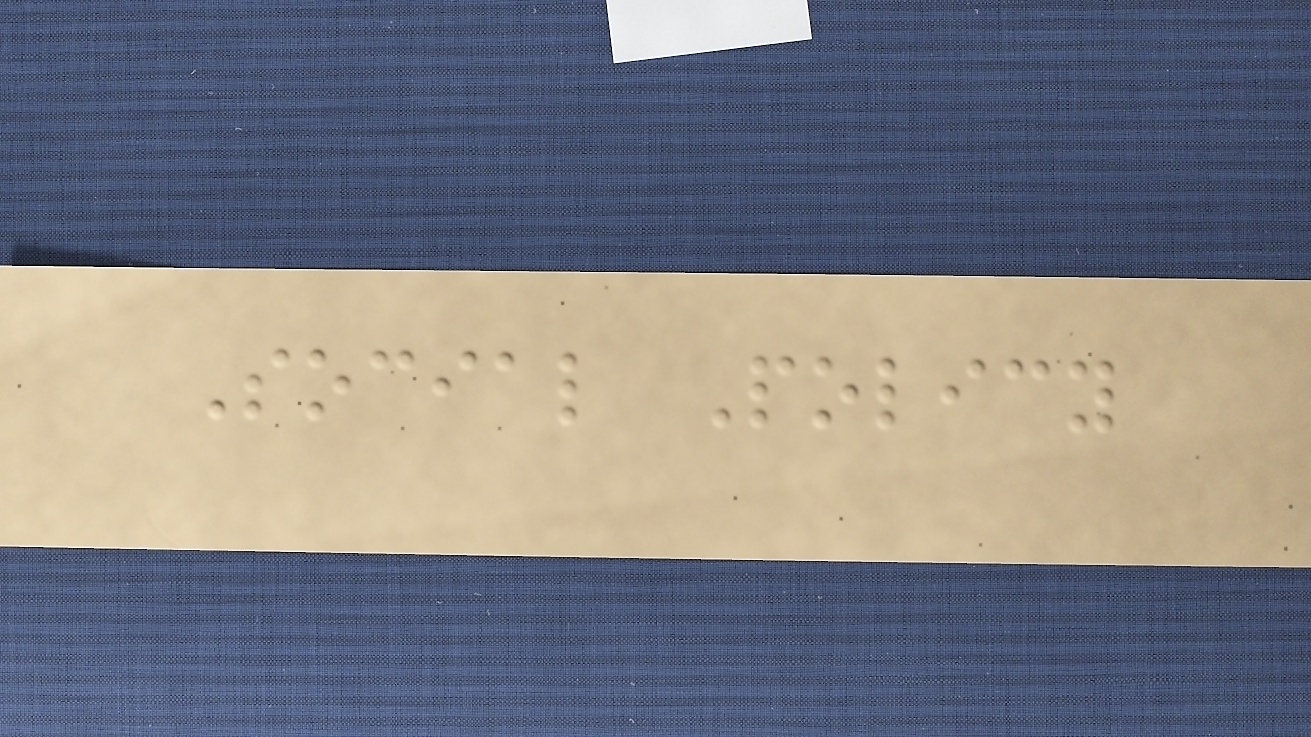Social Policy
